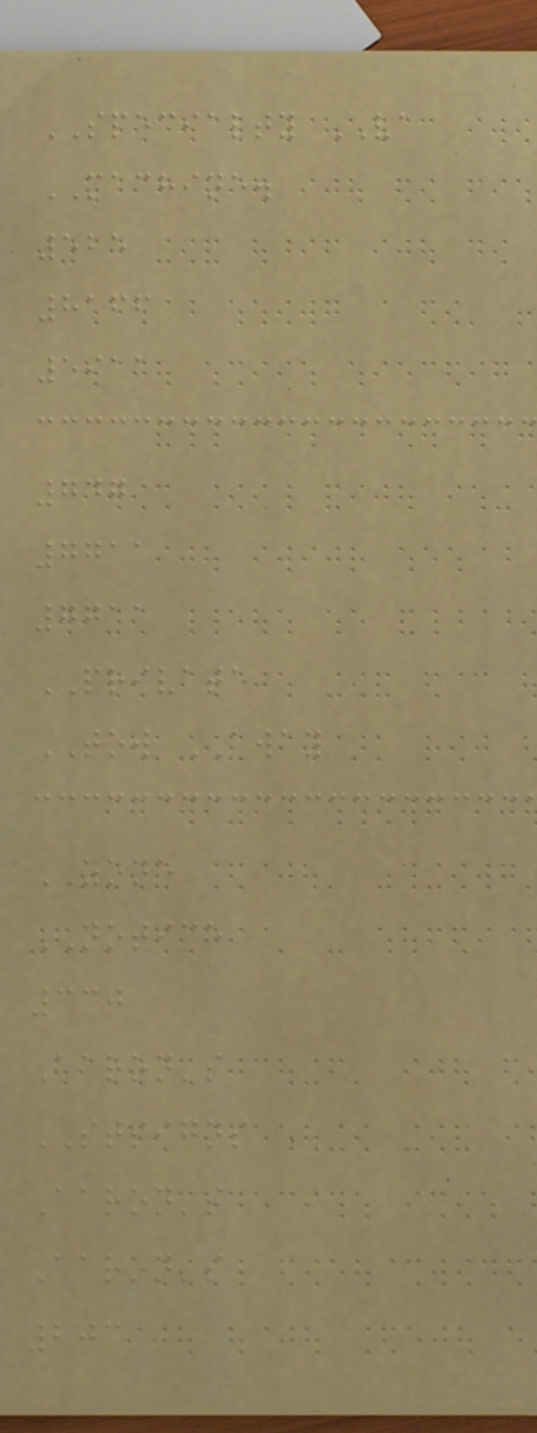SPECIALTY VA
MACHINE.
525
8166
5911
747
7711
7711
PRIVATE
TOW AWAY
ZONE
NOTICE
330
Aaron's
STSIGNS
Aaron's
Aaron's
203
